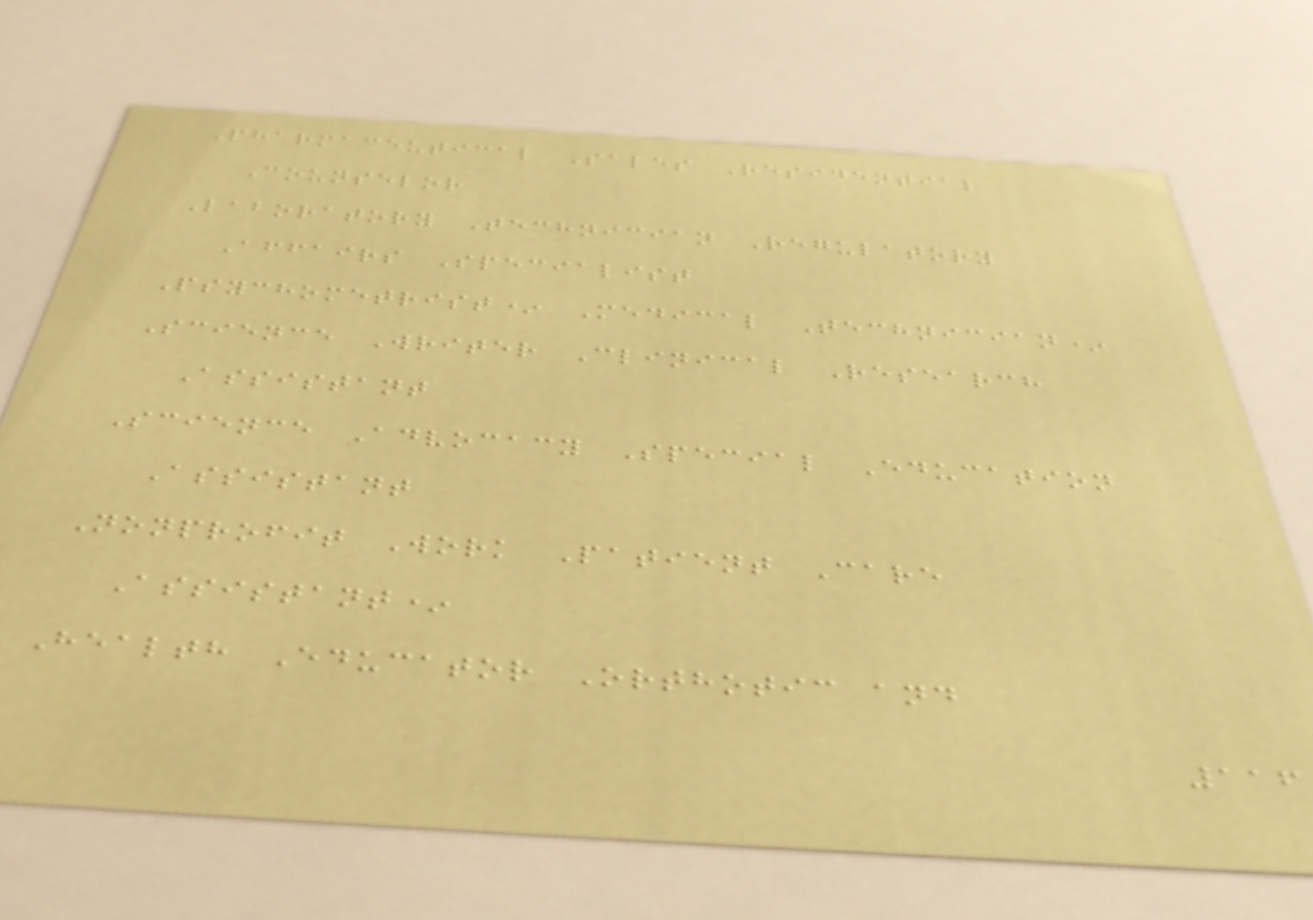Pharmaceutical Sales Residential
Counselor
Laboratory Technician Regulatory
Affairs Specialist
Psychometrist* Medical Technician*
Science Writer Clinical Research
Assistant
Science Advocacy Special Education
Assistant
Nonprofit Work Patient Care
Assistant*
Health Educator Orthotic and
116
